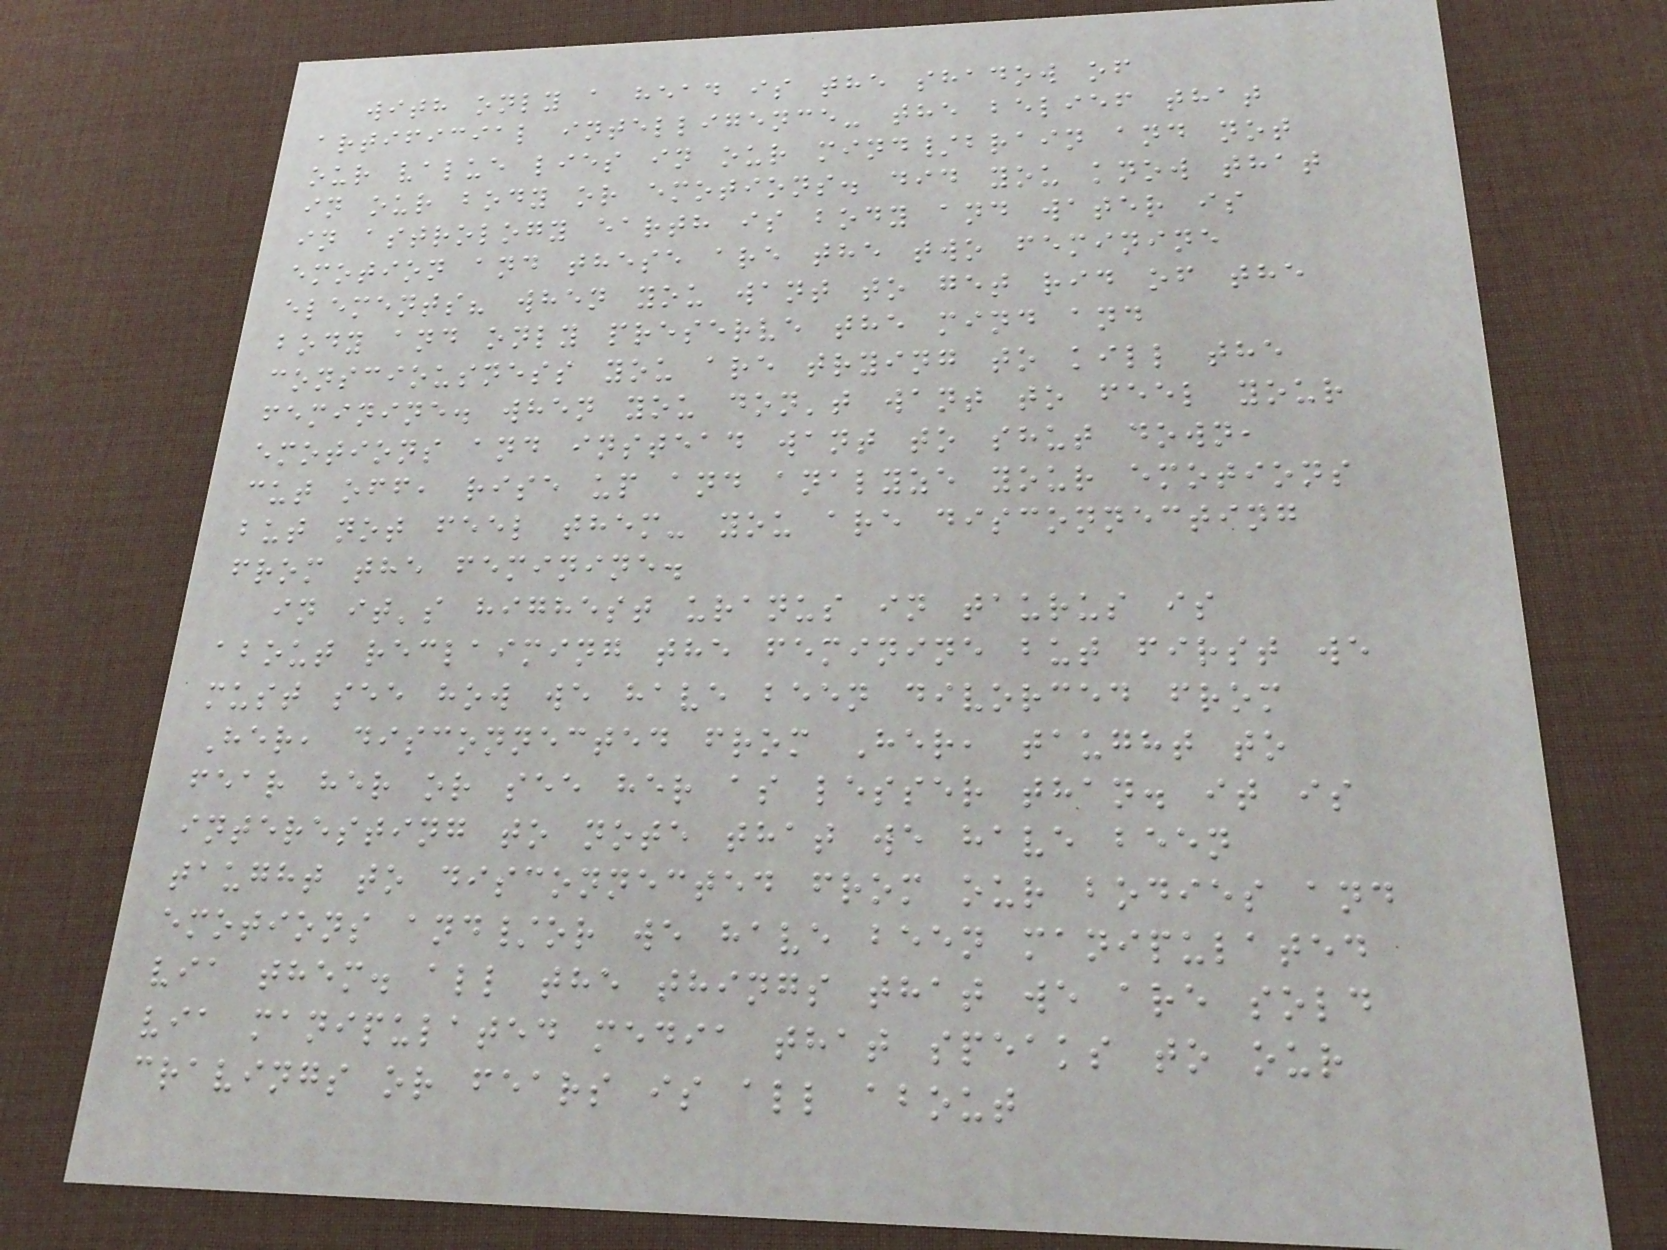with only a head is the shadow of
artificial intelligence- the belief that
our value lies in our mind/brain and not
in our body or emotions. did you know that
in astrology earth is body and water is
emotion and these are the two feminine
elements? when you want to get rid of the
body and only preserve the mind and
consciousness you are trying to kill the
feminine. when you don't want to feel your
emotions and instead want to shut down,
cut off, rise up and analyze your emotions
but not feel them- you are disconnecting
from the feminine.
in it's highest uranus in taurus is
about reclaiming the feminine but first we
must see how we have been divorced from
Her, disconnected from Her, taught to
fear her or see her as lesser than. it is
interesting to note that we have been
taught to disconnected from our bodies and
emotions and/or we have been manipulated
via them. all the things that we are sold
via manipulated media that speaks to our
cravings or fears is all about
